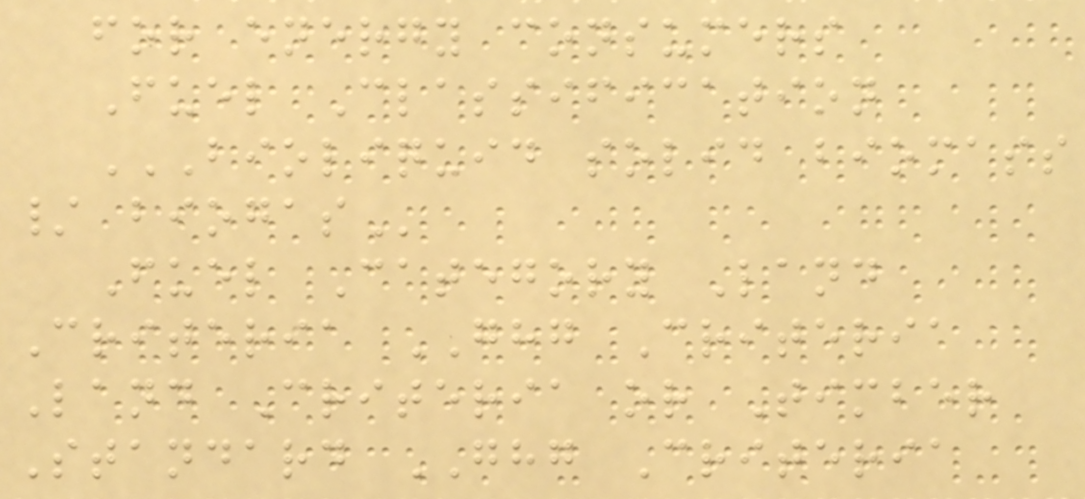for energy consumers
Fuel Classification
BIOLIQUID SOLID BIOMASS
/ BIOGAS
Fuel Category Land
Criteria GHG Criteria
Land Criteria or Timber
Standard GHG Criteria
